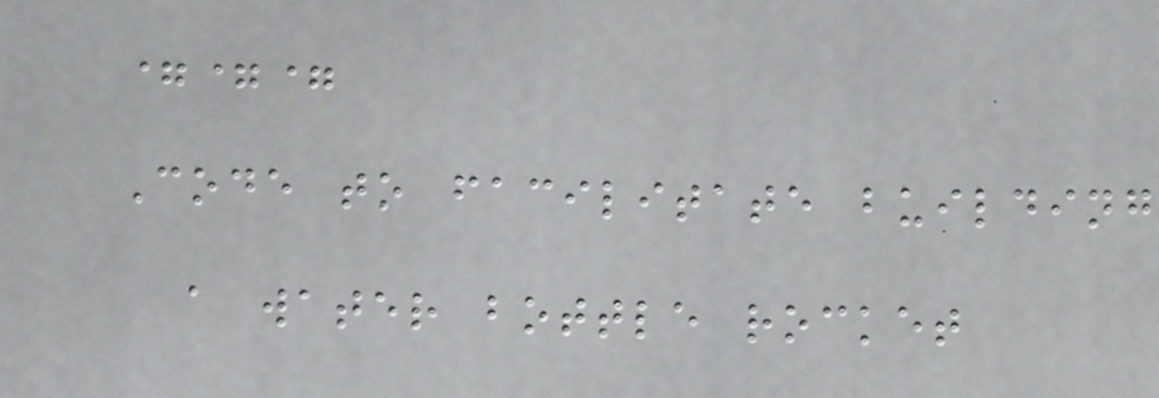===
Code to facilitate building
a water bottle rocket
